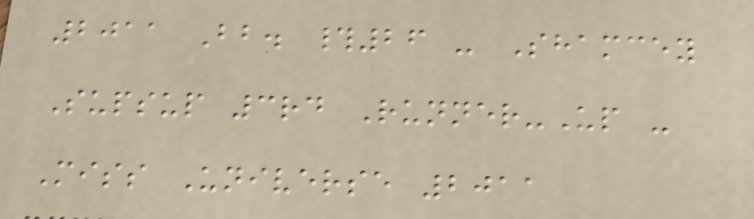2011 Bb. #26 - Shamcey
Supsup 3rd Runner-Up -
Miss Universe 2011
